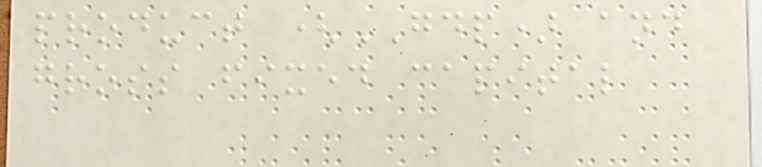product (GDP) and
gross fixed capital
